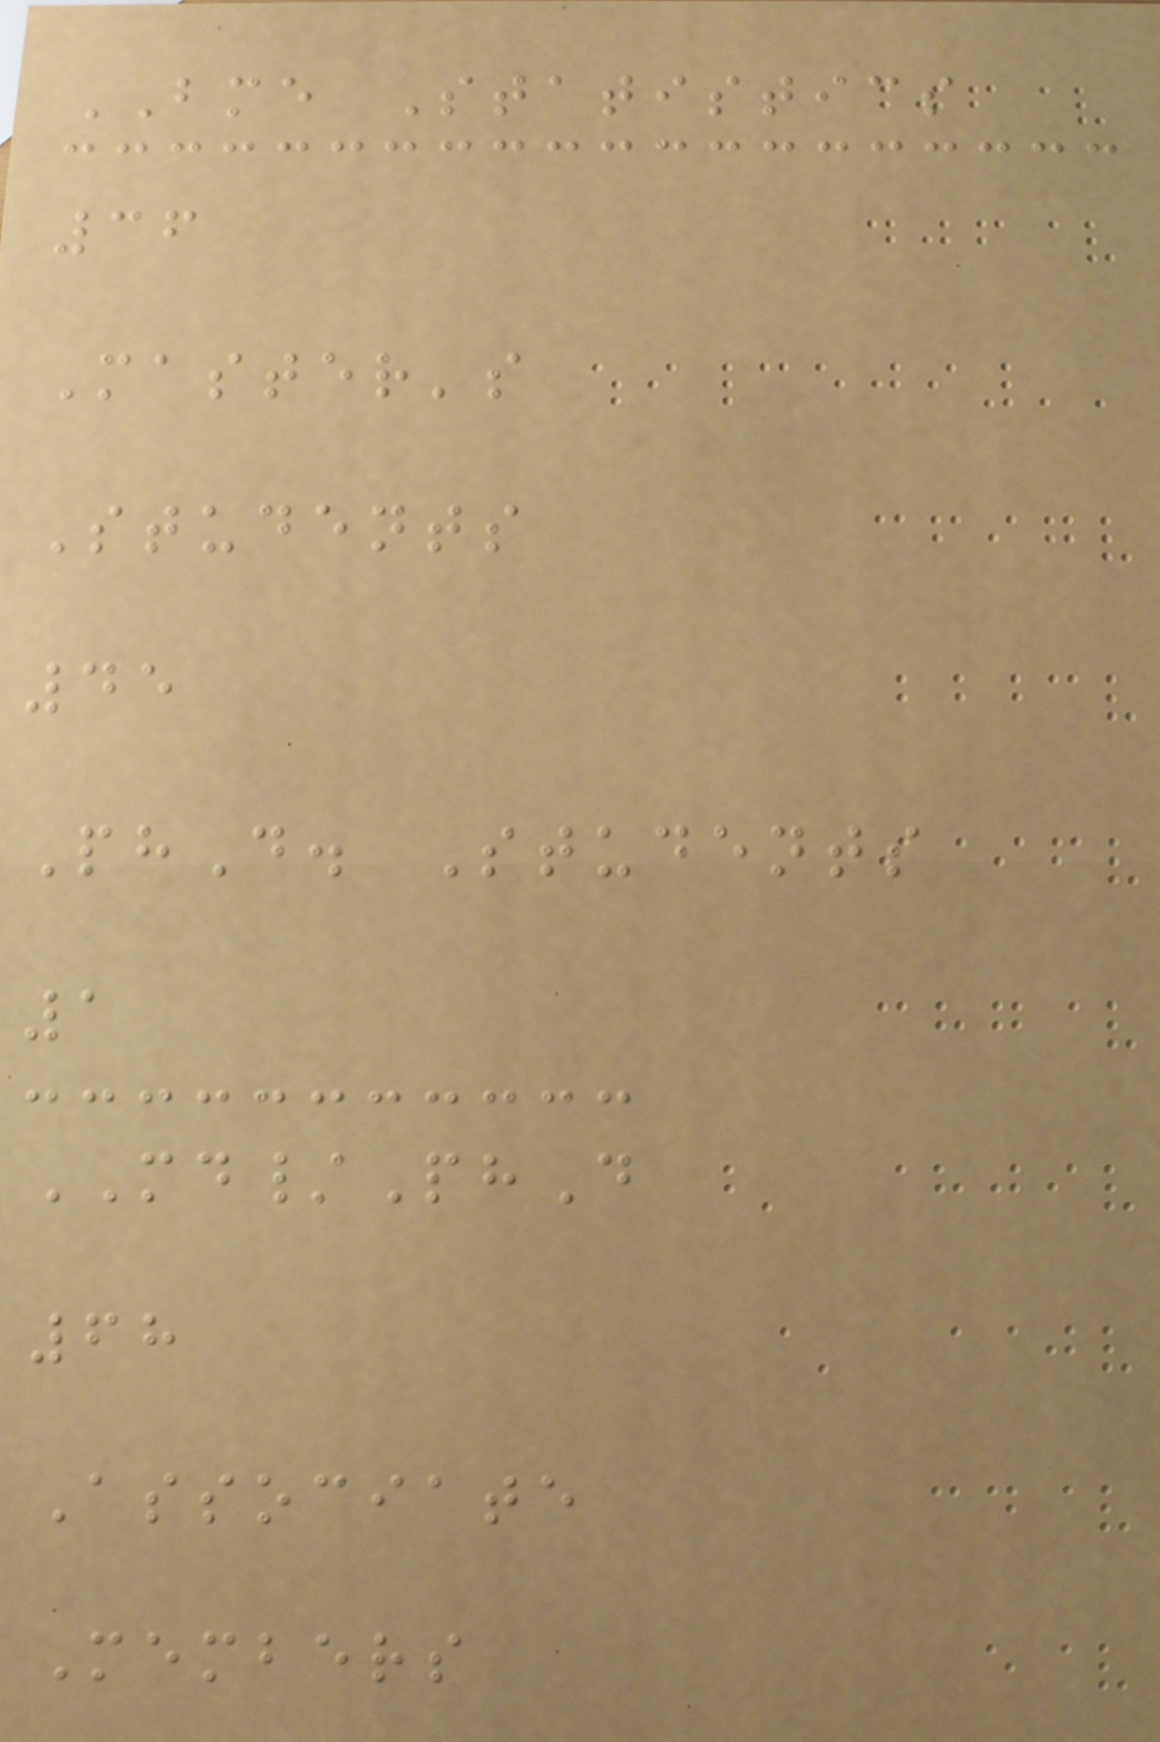BME Statistics
36
Master's
Students
45
PhD. Students
1
MD/PhD
68
Associate
Members
